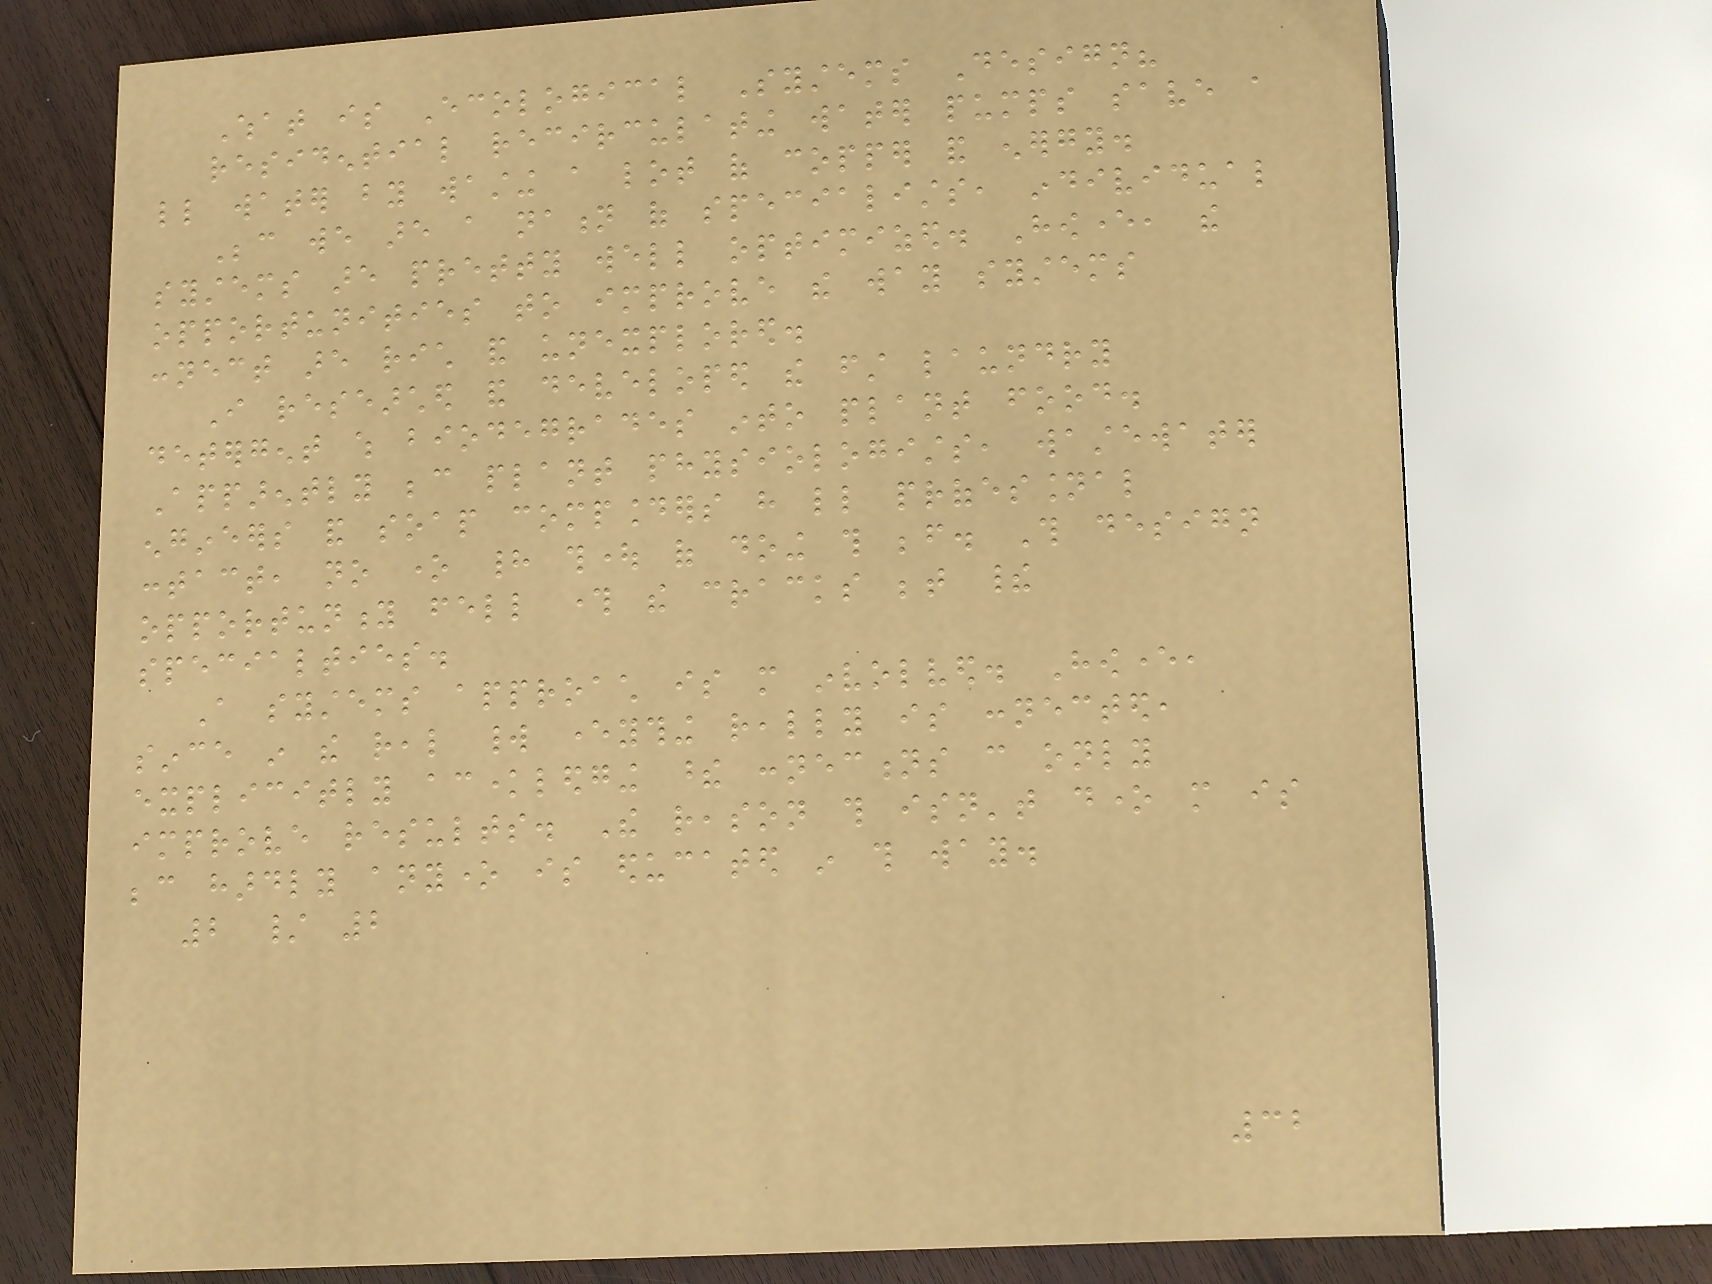What is Ecological Systems Design?
residential recirculating water pumps save a
little water by wasting a lot of copper and energy.
Because we are a nation of specialists, individual
systems are pretty well optimized. However, the
opportunities to improve the way systems
connect are rich and unexplored.
I researched and developed the first laundry
detergent which biodegrades into plant food.
Apparently because plant physiologists, wastewater
engineers and soap compounders have little professional
contact, no one had thought of doing this before. This design
opportunity fell through the cracks between their
specialties.
A systems approach is more involved. However,
since in the real world everything really is connected,
explicitly acknowledging these connections can only
improve results. The reason this isn't done more is
because hardly anyone is educated in this way.
2 / 2
32
